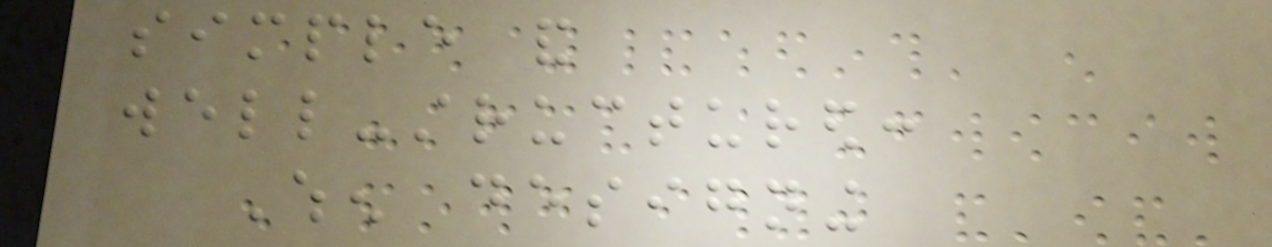simple and
well-structured:
When designing
